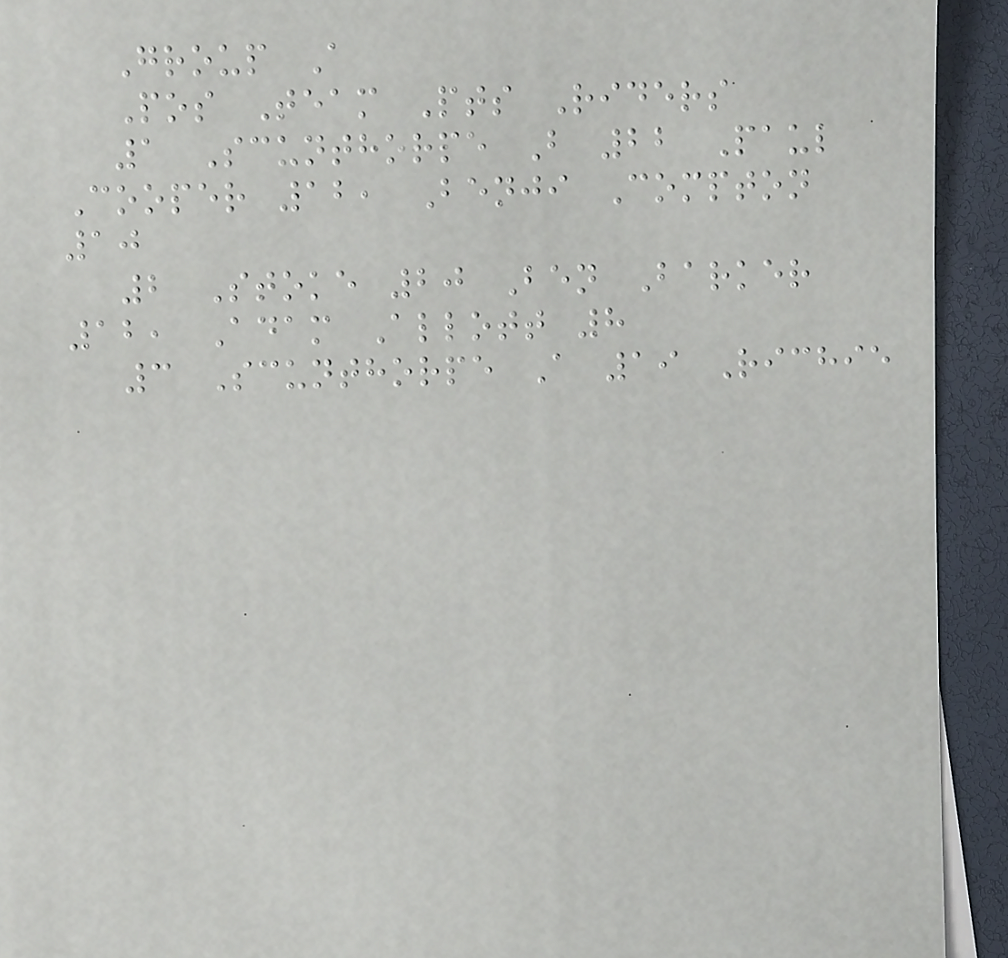Group A
Pos Team Pts Riders
1 Scunthorpe B 22 Paul
Cooper 12, Benji Compton
10
2 Stoke 20 Ben Barker
12, Adam Allott 8
3 Scunthorpe A 19 Richie
